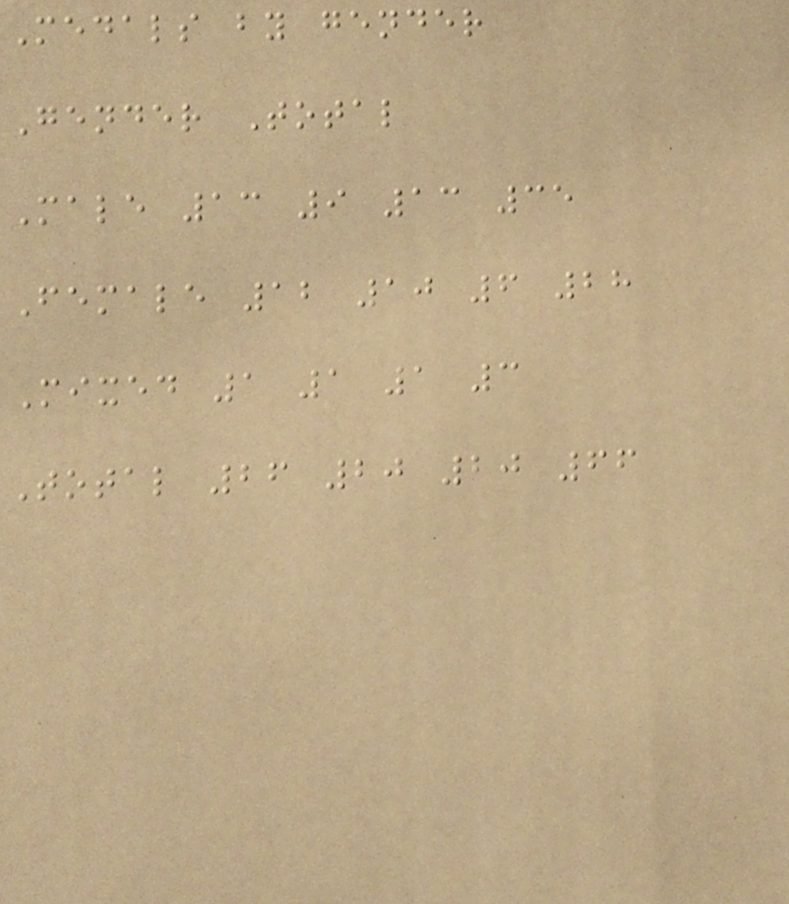Medals by gender
Gender Total
Male 13 9 13 35
Female 12 10 6 28
Mixed 1 1 1 3
Total 26 20 20 66
